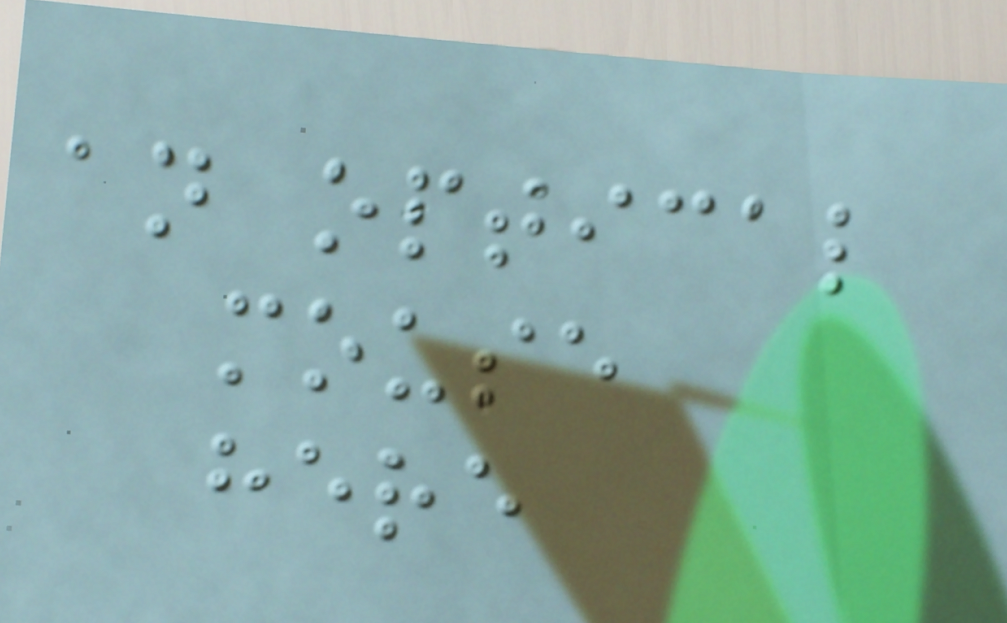an optical
mouse
here
